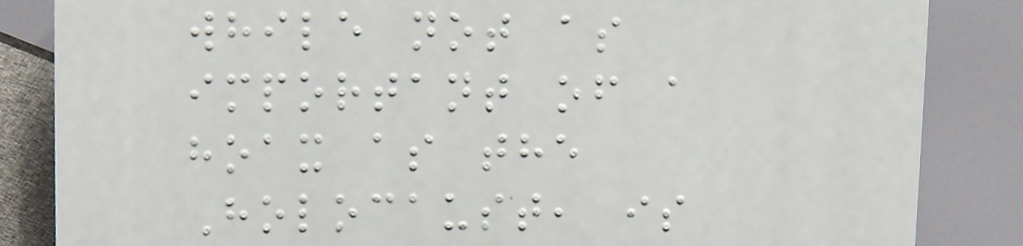while not as
important of a
hoax as the
Holocaust, is
